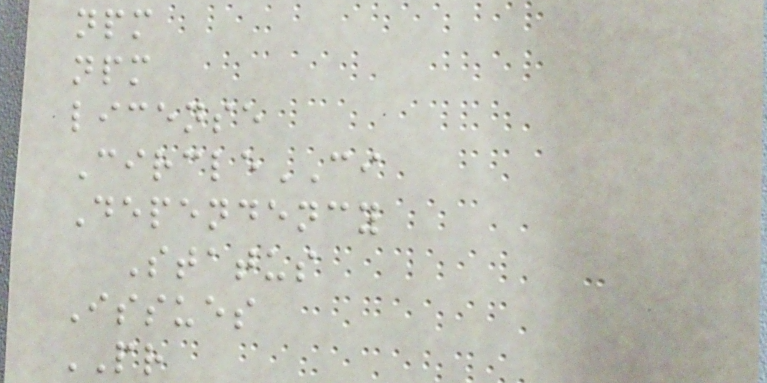npm
npm
license
CircleCI
Dependency
Status
Issues
PR
